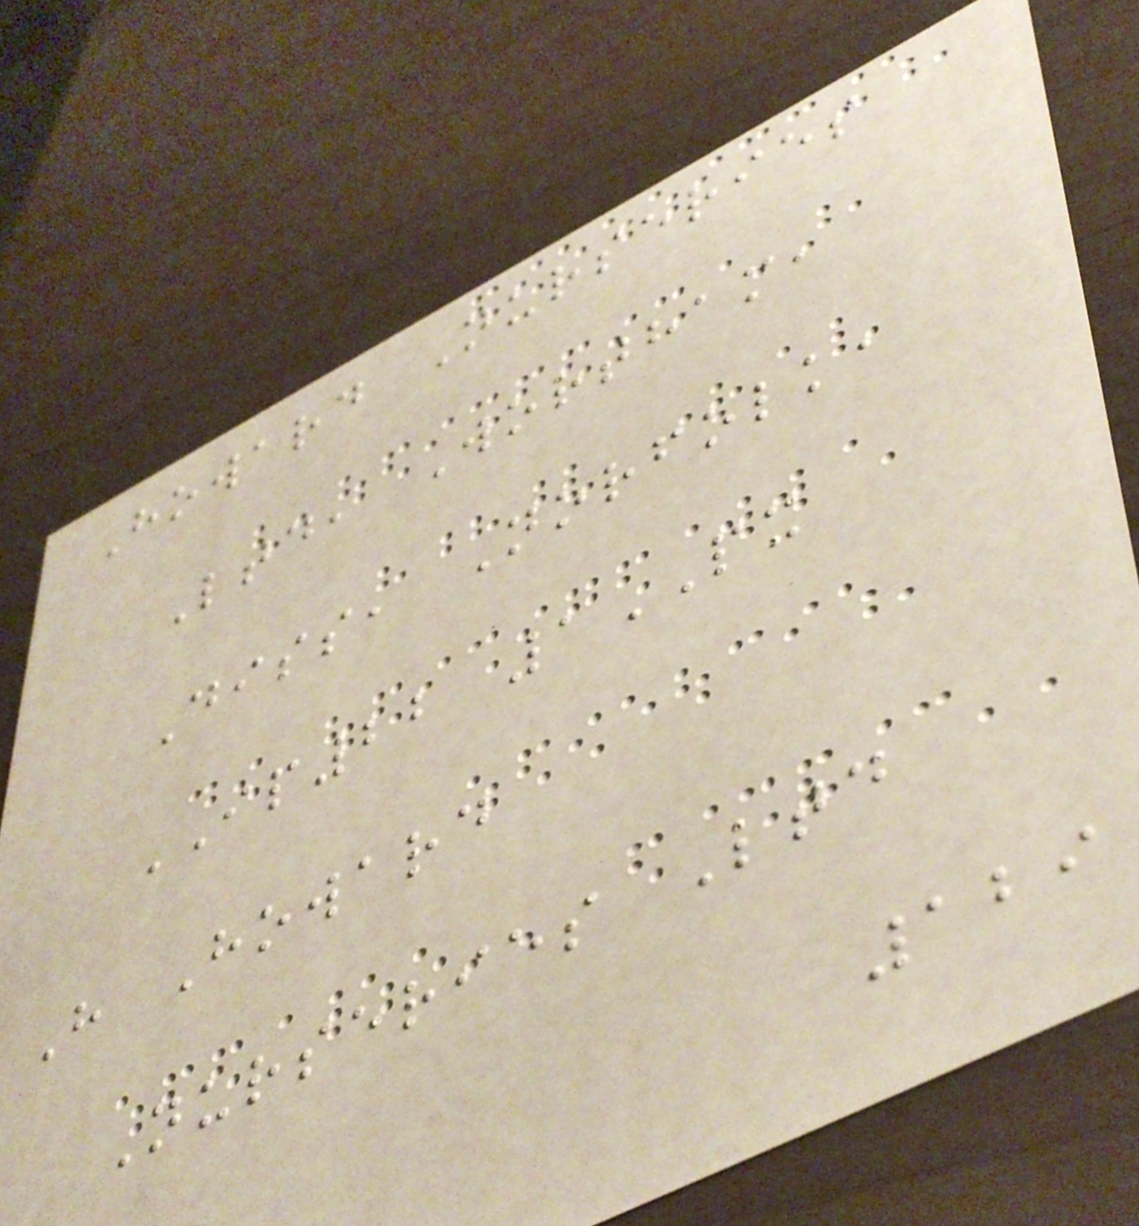Howard Nurseries
Ltd, Wortham,
Diss, Norfolk,
IP22 1PX
H Howard
Nurseries Ltd
129
